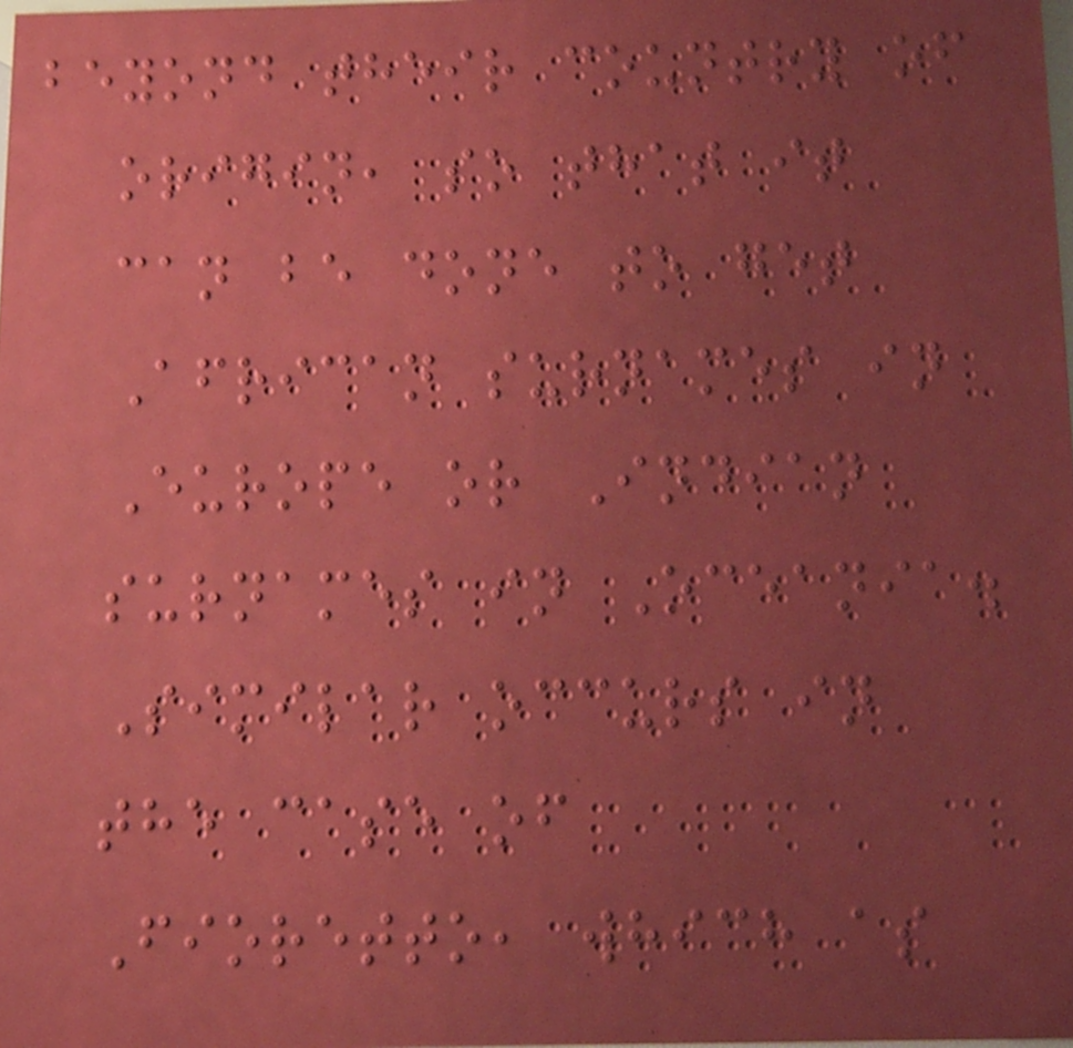beyond their country of
origin, so that it
can be done to get
African surnames in
Europe or Indian
surnames in Oceania.
Similar occurs in
the case of
Fioretto, which as
